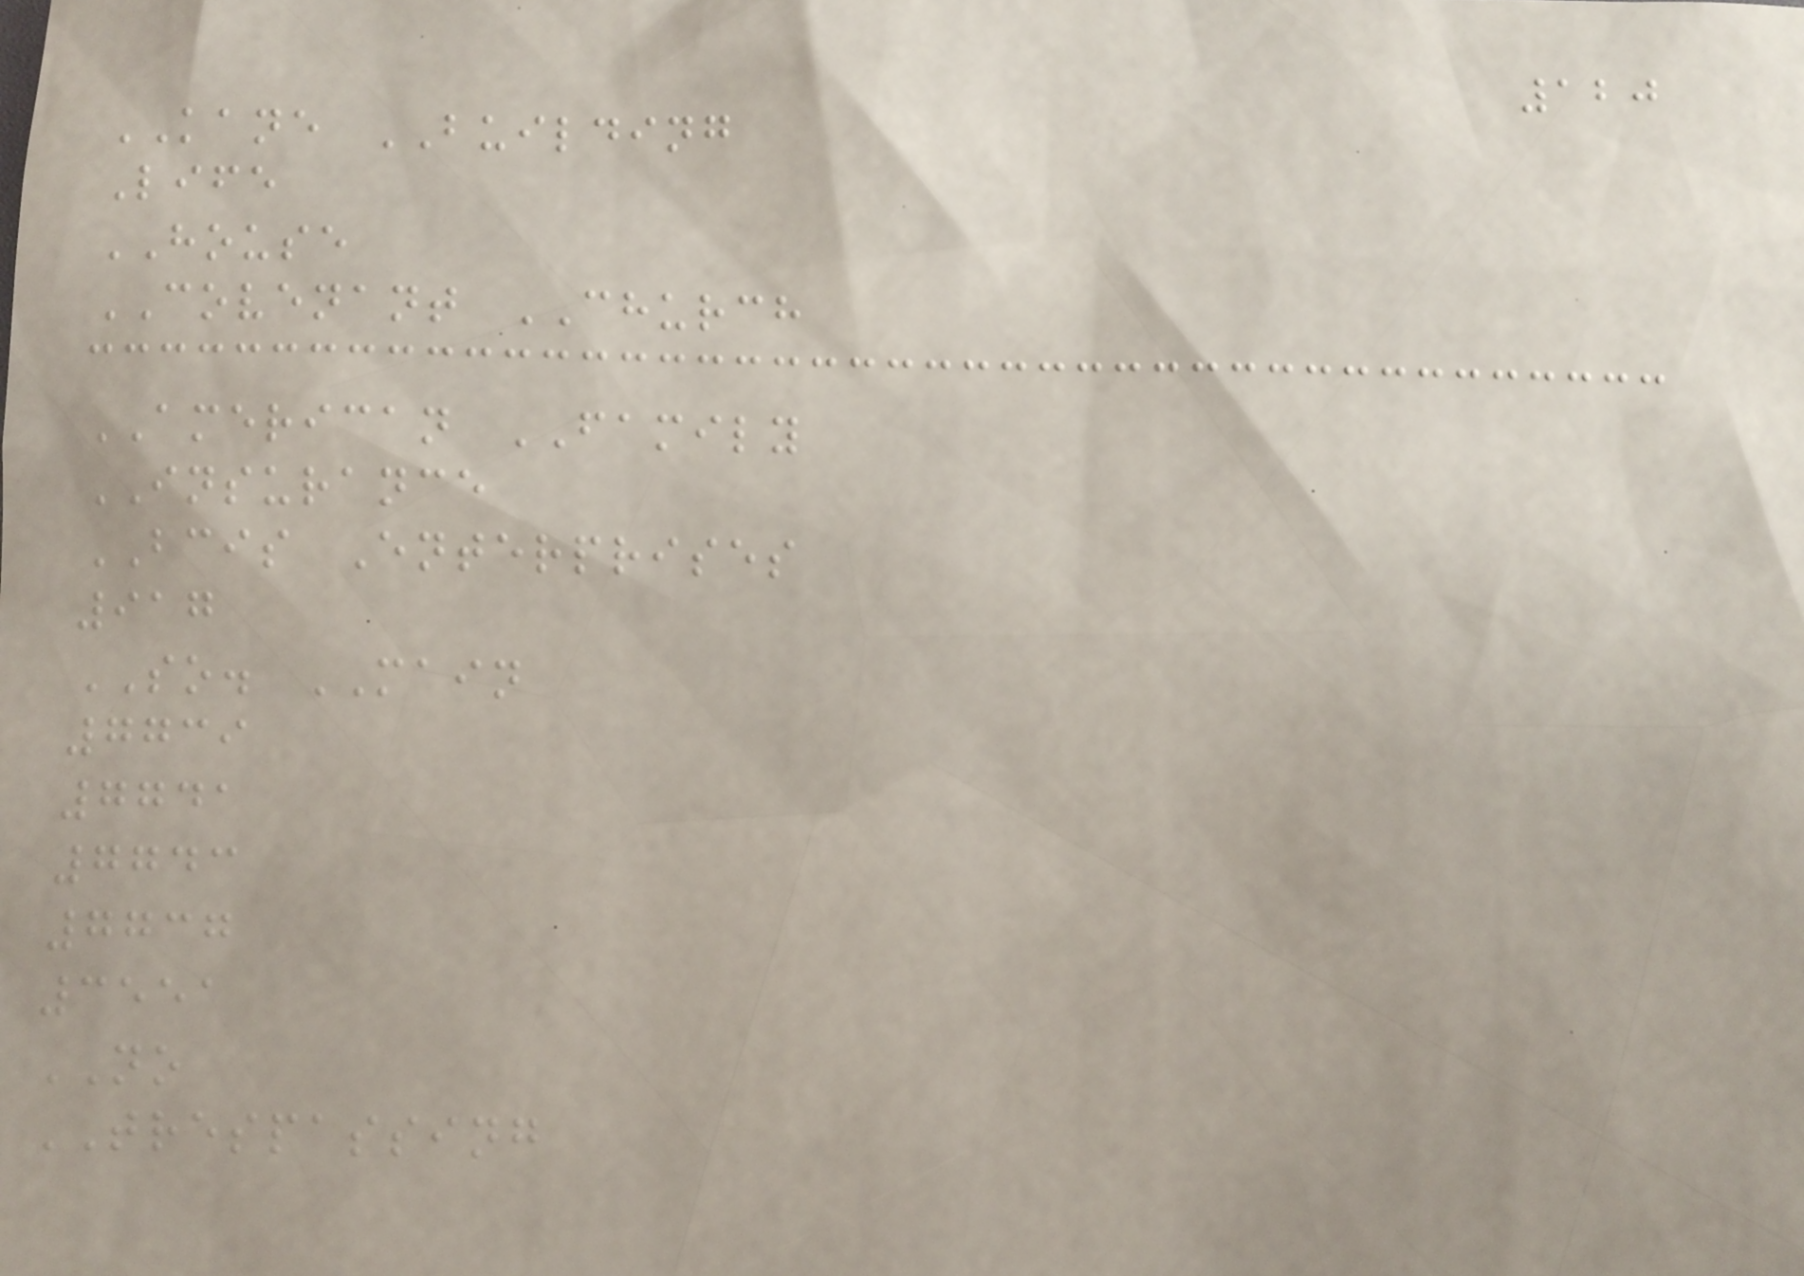120
KANE BUILDING
Life
HOUSE
COVENANT CHURCH
AMERICAN FAMILY
INSURANCE
BCIS Enterprises
917
SO. MAIN
7739
7741
7743
7737
3551
NO
TRESPASSING
